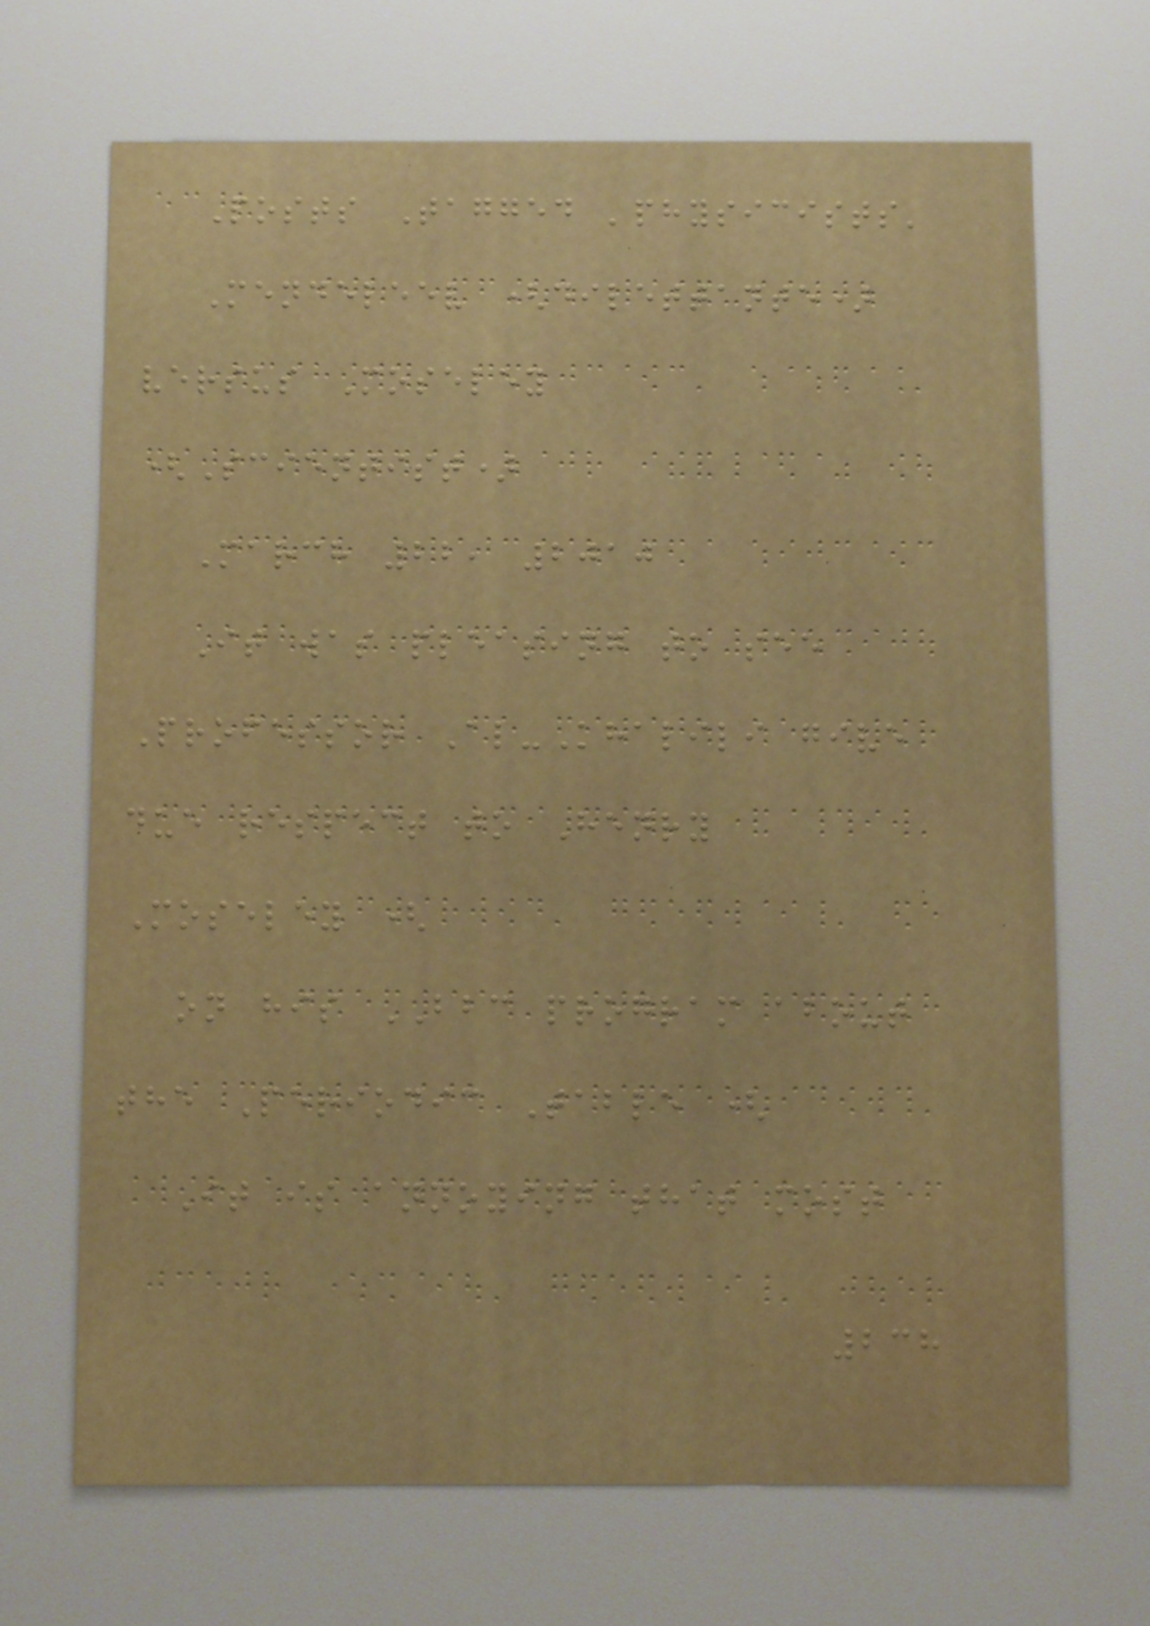Posts Tagged 'physicists'
Mendeleev (dilettante)
versus Moseley
(Scientist)
March 22, 2010
It was pleasing to see
Professor Al-Khalili give
due respect to Henry
Moseley (
on his BBC program about
the Periodic Table (
It is annoying that most
238
